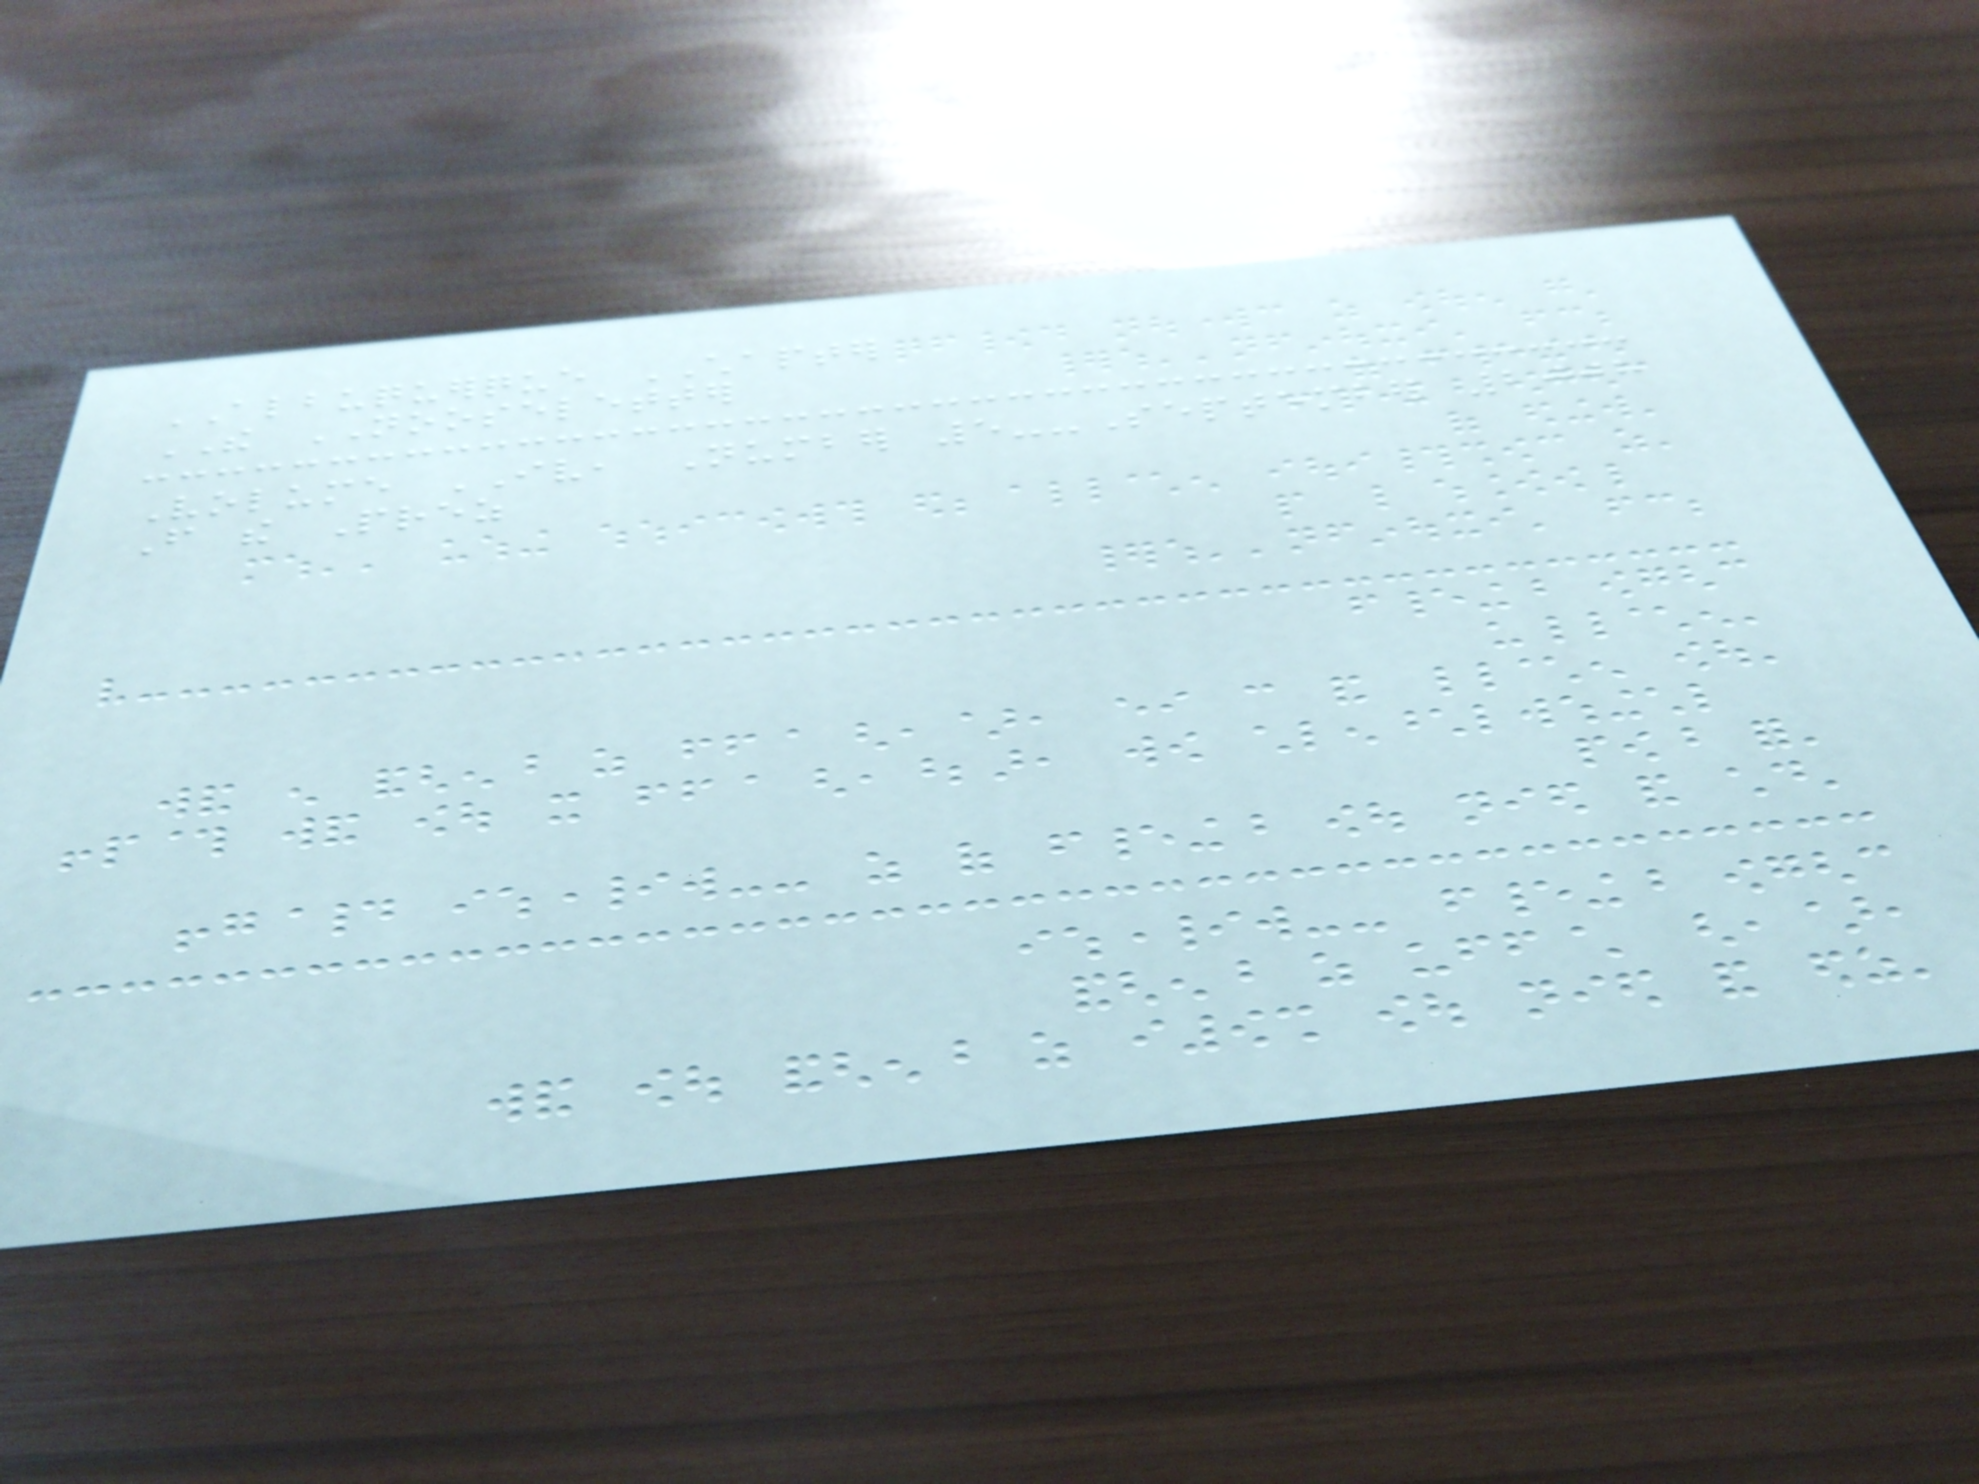ALBUQUERQUE CHAPTER
THE NOOSELETTER
Volume IV, Number 5--September 2008
From the Prez
